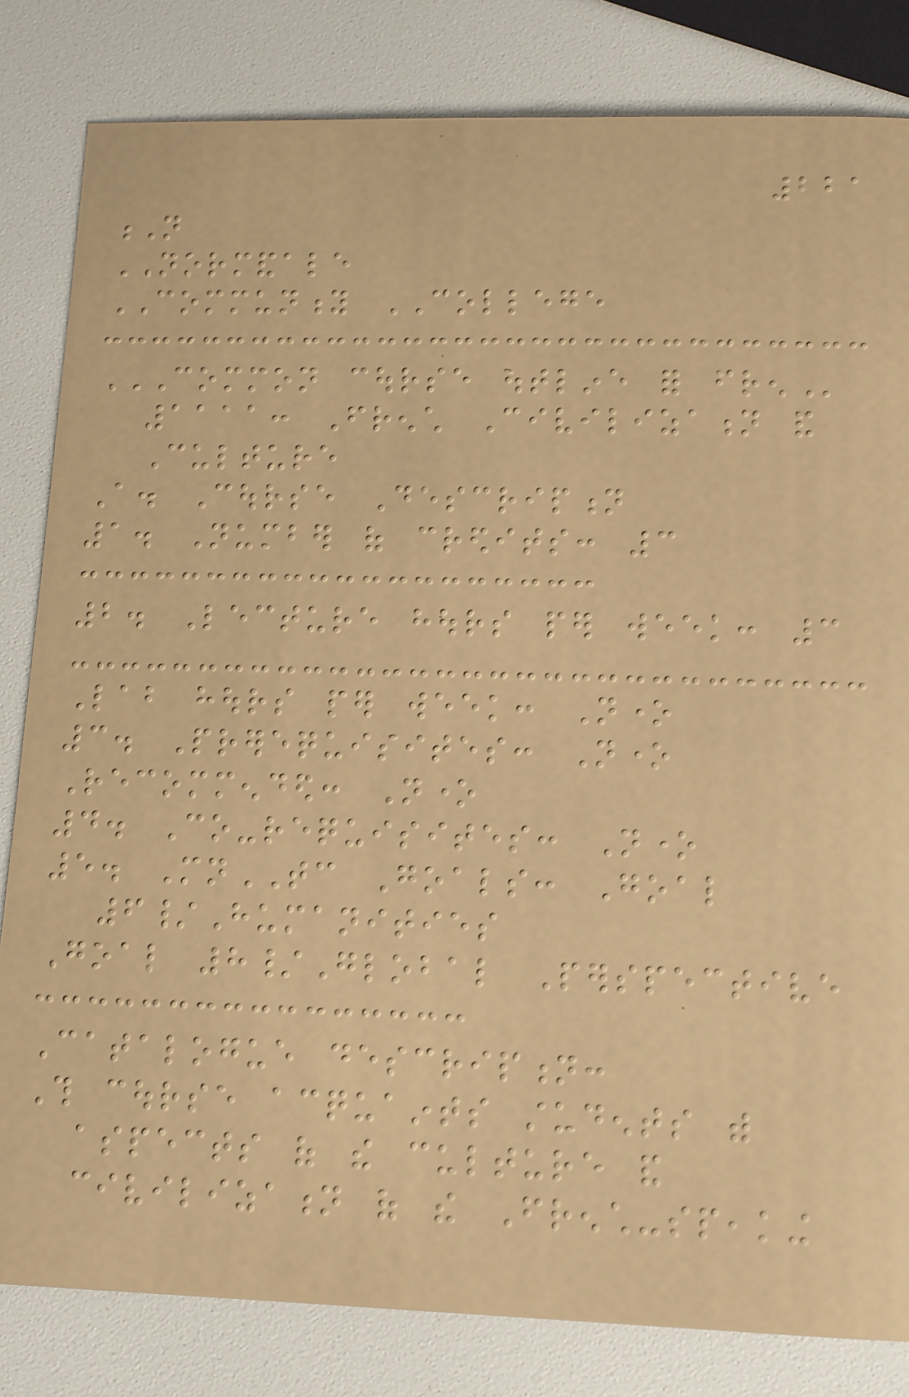221
N
NORMANDALE
COMMUNITY COLLEGE
COMMON COURSE OUTLINE FOR FREN
1111: French Civilization and
Culture
A. Course Description
1. Number of credits: 3
2. Lecture hours per week: 3
Lab hours per week: None
3. Prerequisites: None
Recommended: None
4. Co-requisites: None
5. MnTC Goals: Goal
6/Humanities
Goal 8/Global Perspective
Catalogue description:
This course acquaints students with
aspects of the culture and
civilization of the French-speaking
